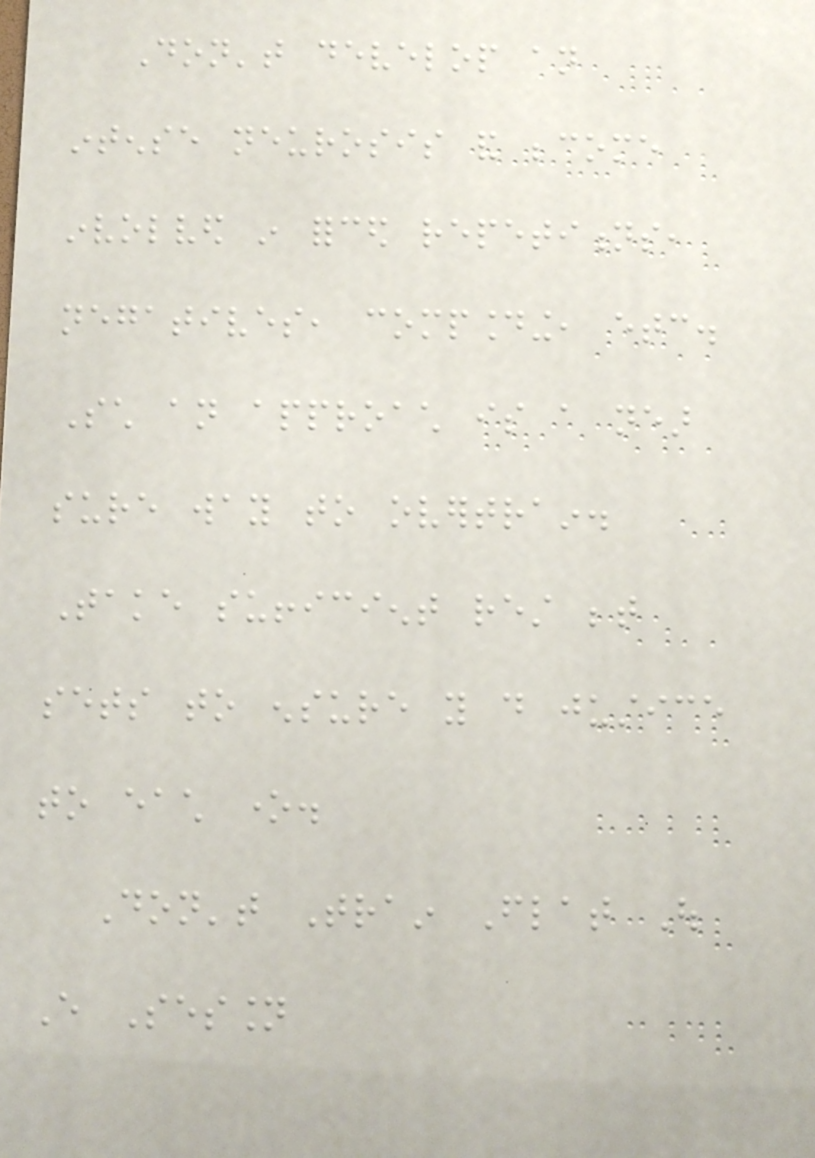Don't develop an
intense neurosis and become
involved in forced repetitions,
negatives, compounding, etc.
Such an approach is a near
sure way to overtrain.
Take sufficient rest between
sets to ensure you do justice
to each one.
Don't Train Flat Out
Every Session
